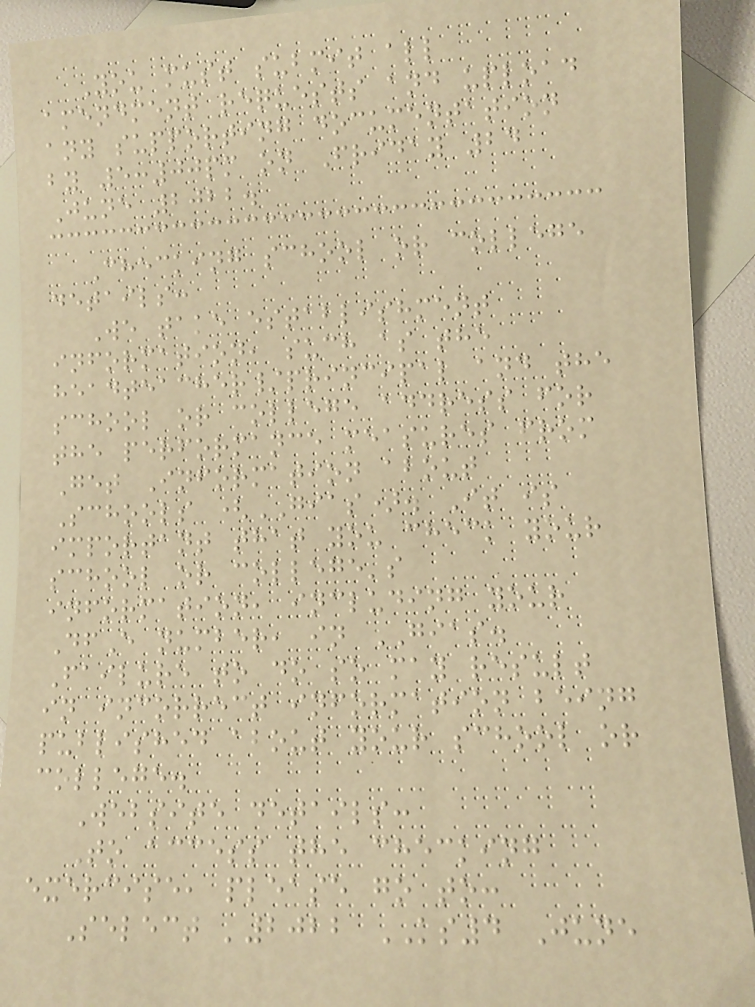You must submit all
amendment requests and upload
any supporting documentation
by 5:00pm on Friday 24
June 2022.
Checking school or college
details:
We take establishment
information, such as the
headteacher/principal and the
school or college address for
the performance measures from
Get Information about
Schools (GIAS). It is
important that you check your
school or college's
information, including your
DfE number, in GIAS.
Failure to do so may result
in incorrect information being
published about your school or
college.
Website details:
To access the checking
exercise, please go to:
Select '2022 KS4 June
